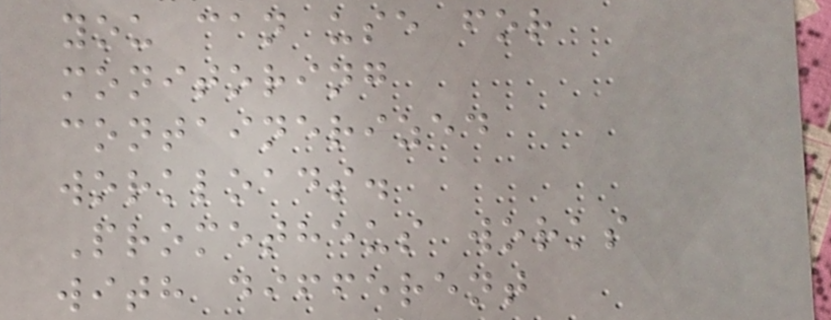you can use for
monitoring
containerized
workloads.
Prometheus works
with different
